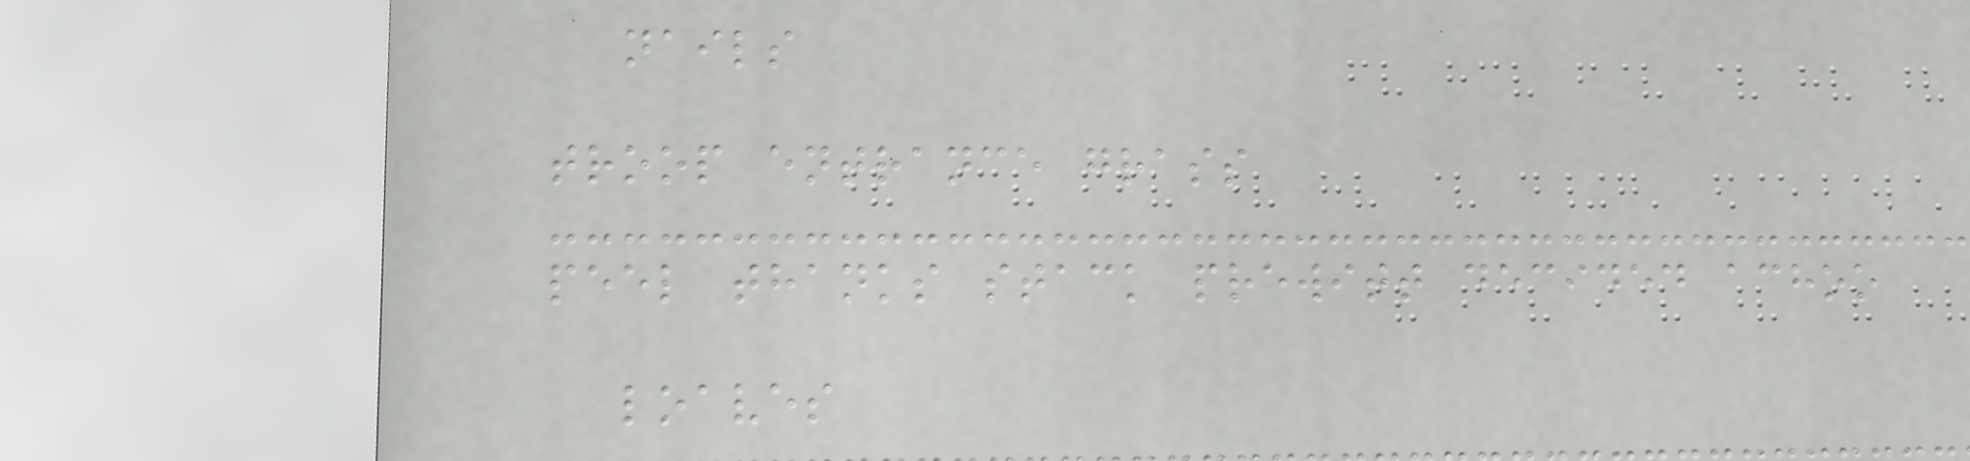nails
troop entrance grass
peel thanks stack prewitt decided achoo
loaves
